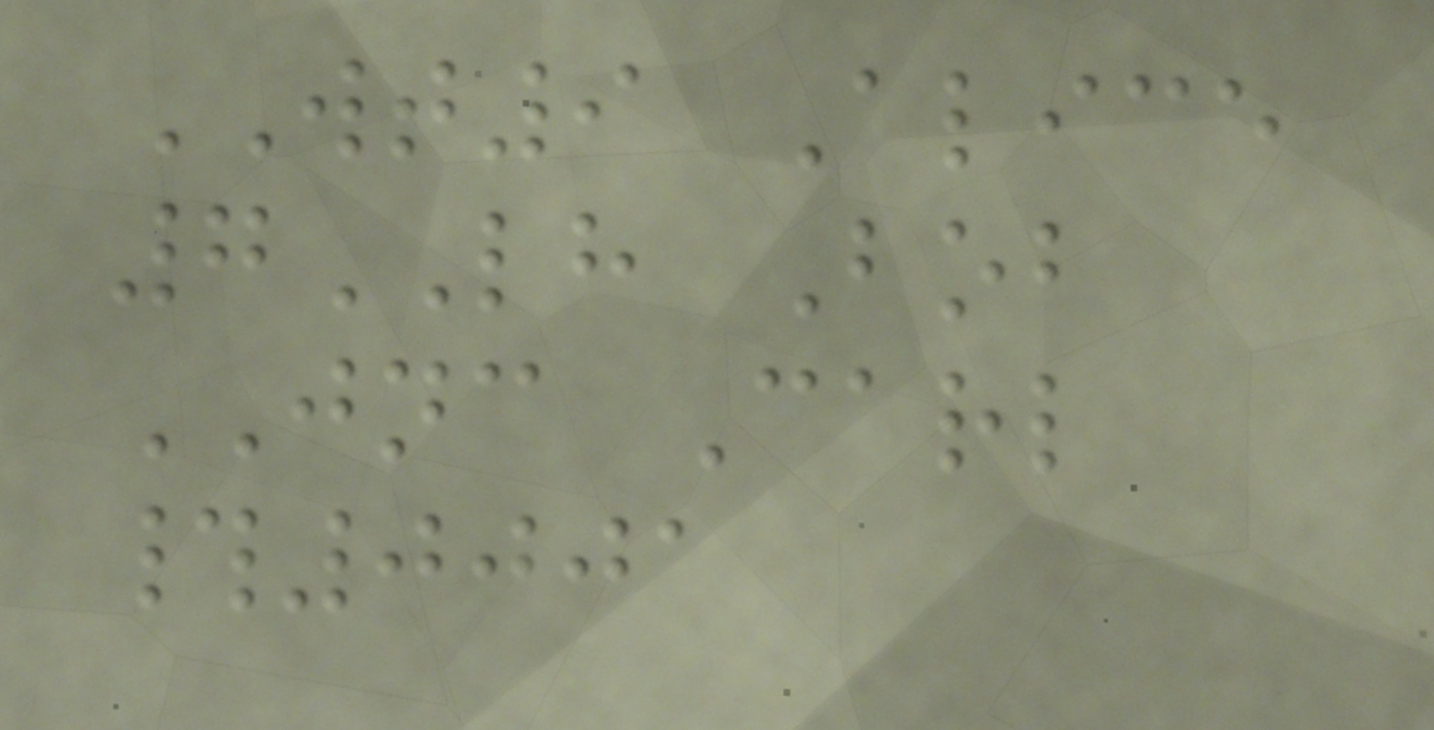WT9 Alice
7LH Bob
JNC Carl
#0001
